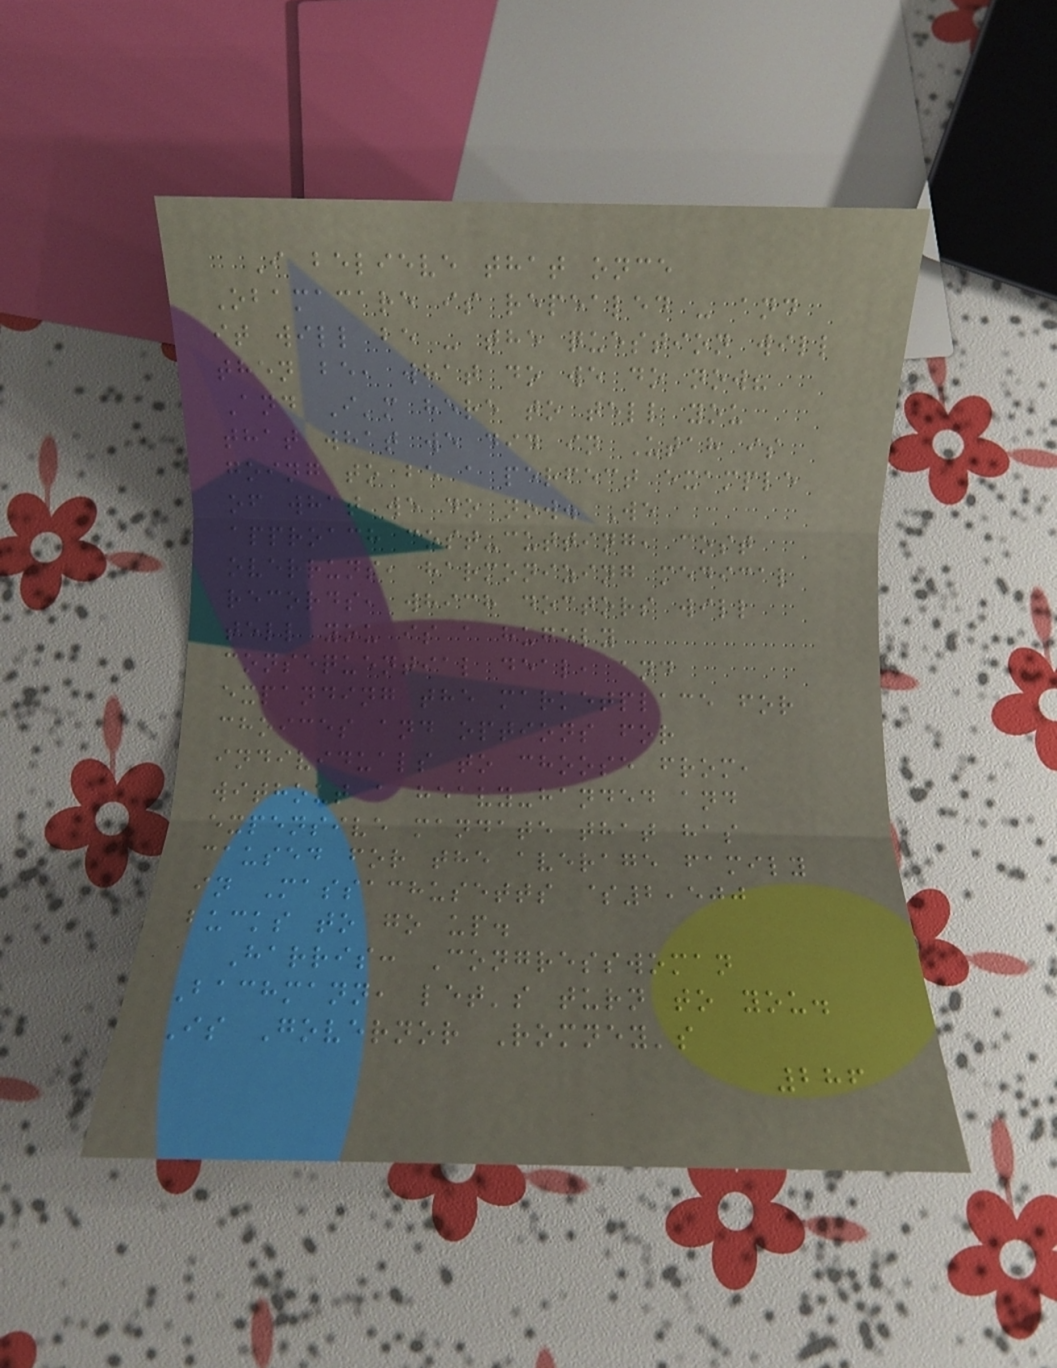I believe that once
Obamacare is repealed - and
it will be - the question will
then be, what do we do now?
And I'm here to tell you
that what we did in Utah is
going to be a perfect example
of what we do now. We
approach cost-cutting, cost
overruns, harmonizing medical
records, which doctors will
tell you is a hugely
consequential deal, and
expanding the marketplace for
choices and options for
individuals to choose from,
without a heavy-handed and
expensive mandate that has
caused for the average family
in Massachusetts $2,500
bucks to go up.
Harris: Congresswoman
Bachmann, let's turn to you.
Is Governor Romney's
286
